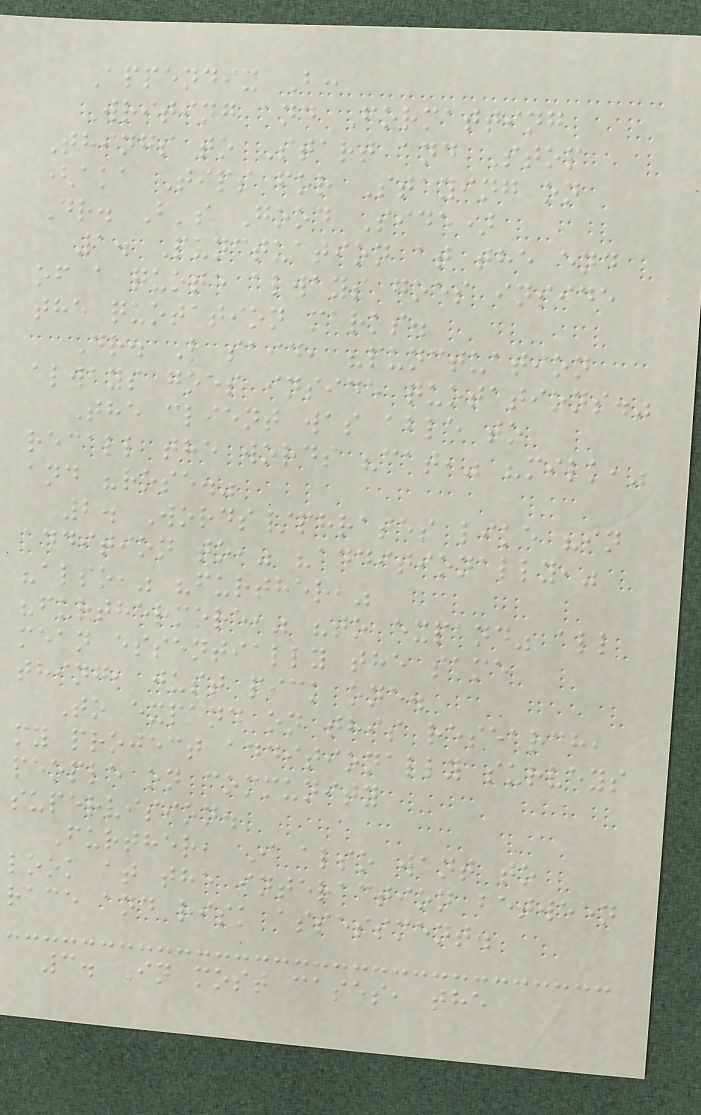Appendix B:
Writing and Formatting
Things to Start and Stop
(aka Tips for Staying on
Dr. B's Good Side)
1. Punctuation at the end
of a quote always goes inside
the quotation marks.
Dr. B said, "punctuation
always goes inside quotations."
The client was able to
recall the words "cat," "milk,"
and "rose."
2. Words/phrases like "in
addition to," "additionally,"
"also," "further,"
"furthermore," "to expand" all
mean essentially the same
thing, just pick one.
To expand on this research,
my project additionally surveys
people on community
supervision.
Further, I also want to
look at the interaction between
race and risk assessment.
3. In most cases, the
